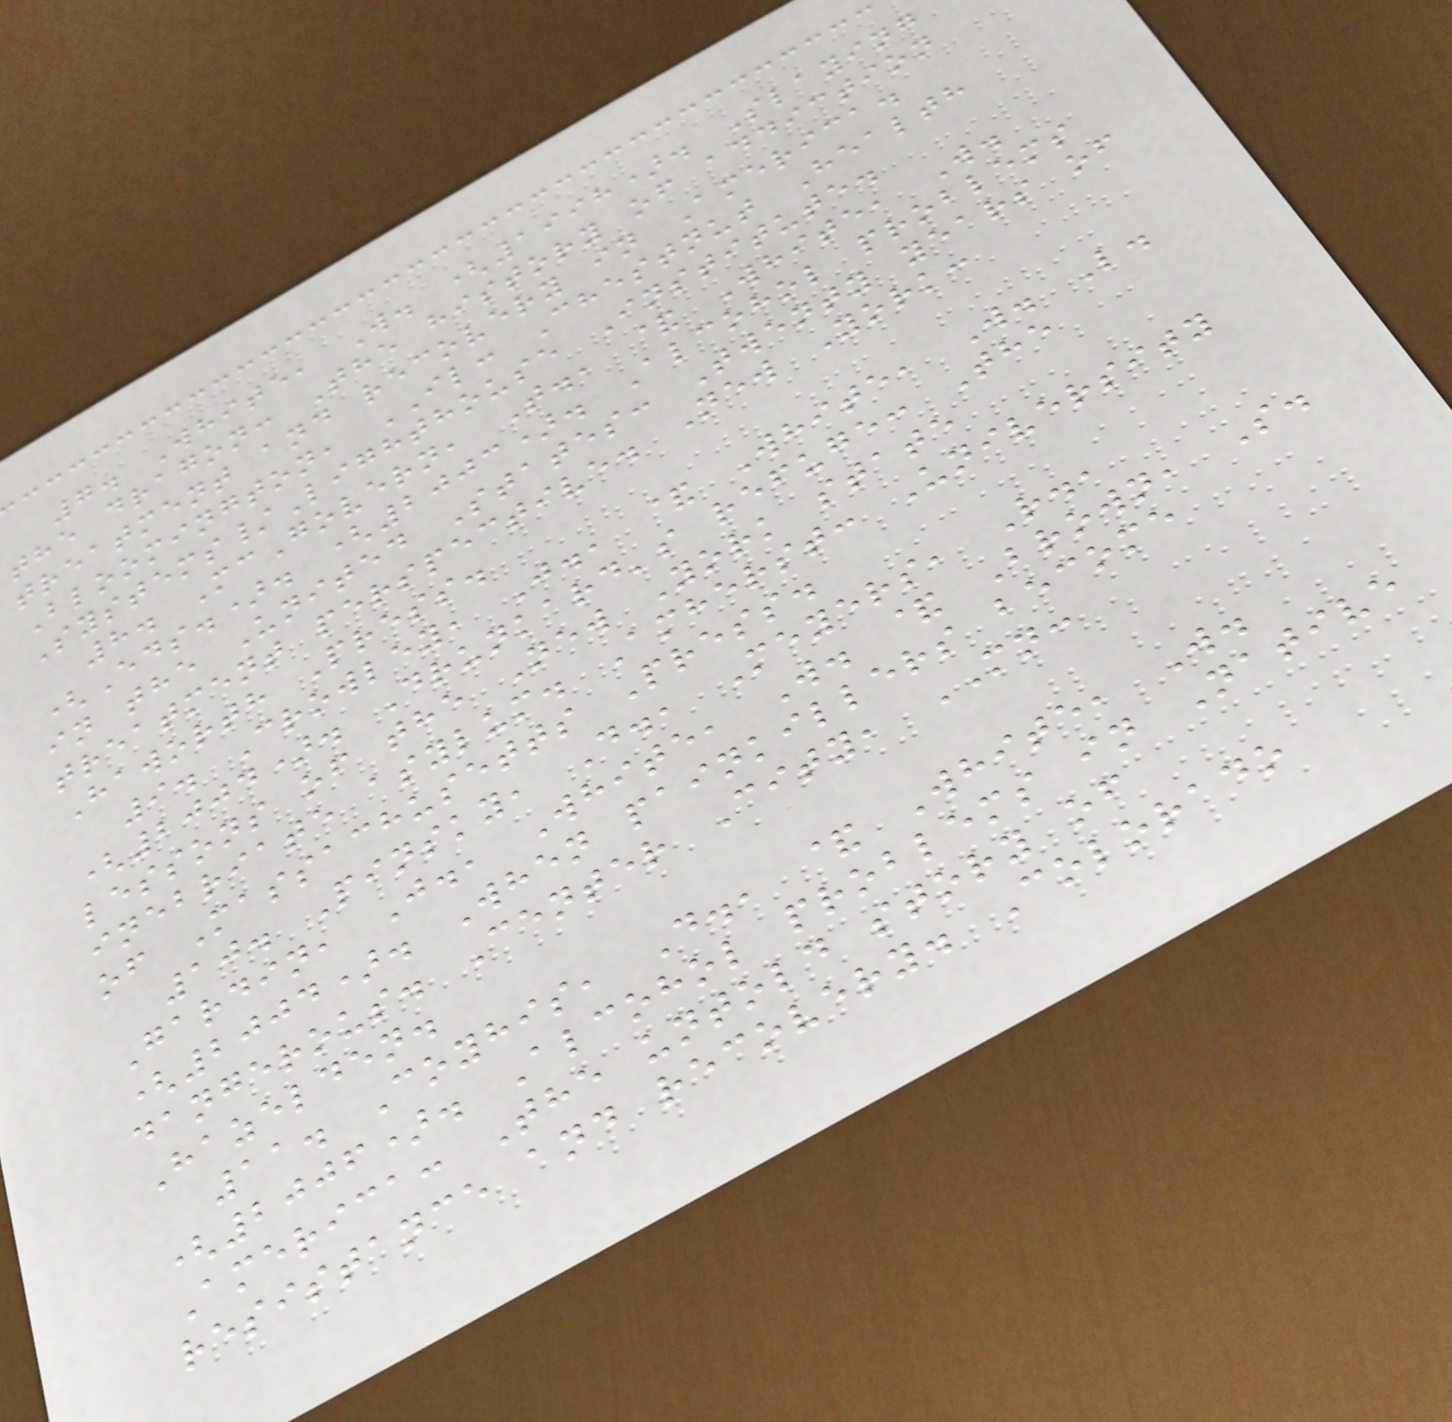7. White, W. (1998). Slaying
the dragon: The history of addiction
treatment and recovery in America.
Bloomington, IL: Chestnut Health
Systems/Lighthouse Institute.
8. McGovern, T., & White, W.
(Eds.). (2003). Alcohol problems
in the United States: Twenty years of
treatment perspective. New York:
Haworth Press.
9. Crowley, J., & White, W. L.
(2004). Drunkard's refuge: The
lessons of the New York state
inebriate asylum. Amherst: University
of Massachusetts Press.
10. Pinsky, D., Meyers, R.,
Gardin, J., White, W. & Brown, S.
(2004). When painkillers become
dangerous. Center City, MN:
Hazelden.
11. Coyhis, D., & White, W.
(2006). Alcohol problems in Native
America: The untold story of
resistance and recovery. Colorado
